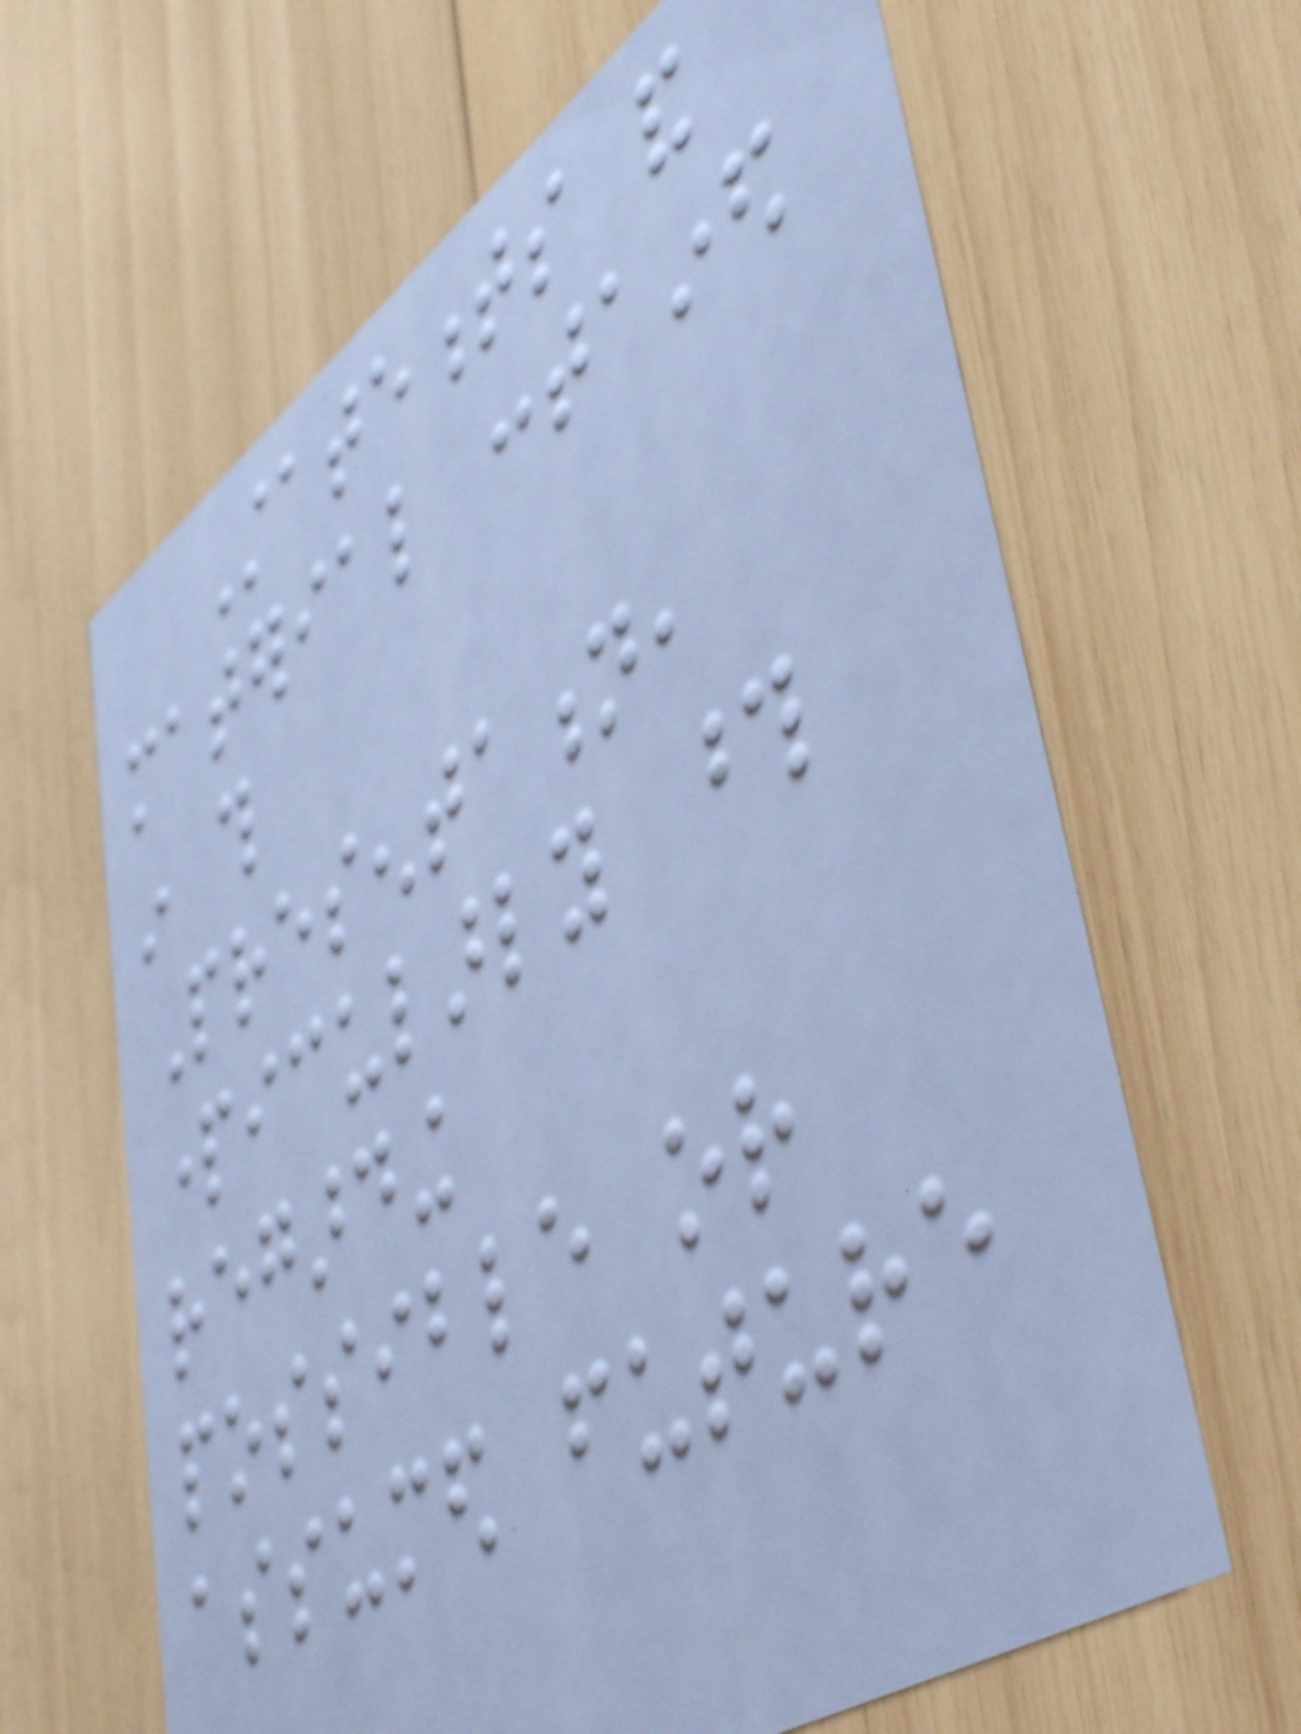Statements and
material contained
in this
Presentation,
particularly those
regarding
possible or
assumed future
